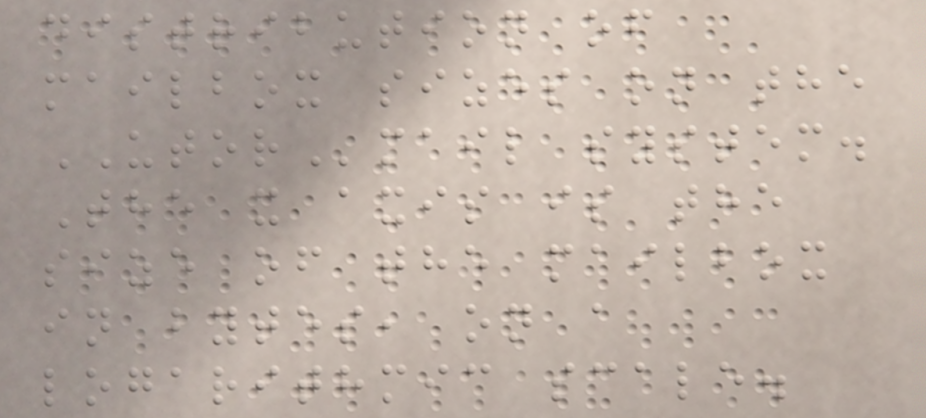distribution of
mailbox sizes on the
UTORmail system.
The x axis is the
size of the mailbox
in bytes, on a
logarithmic scale.
